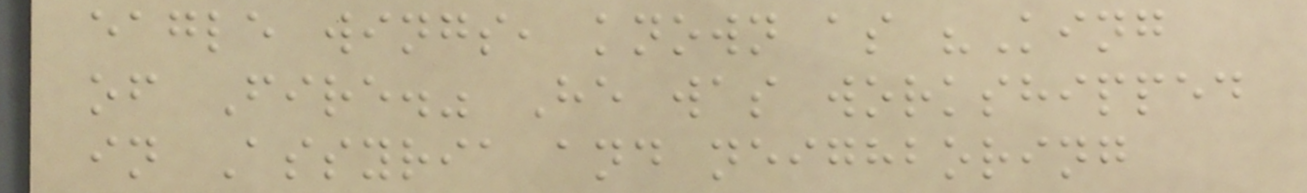eagle wings, known as "King
of Fire." He was workshipped
in Assyria and neighboring
